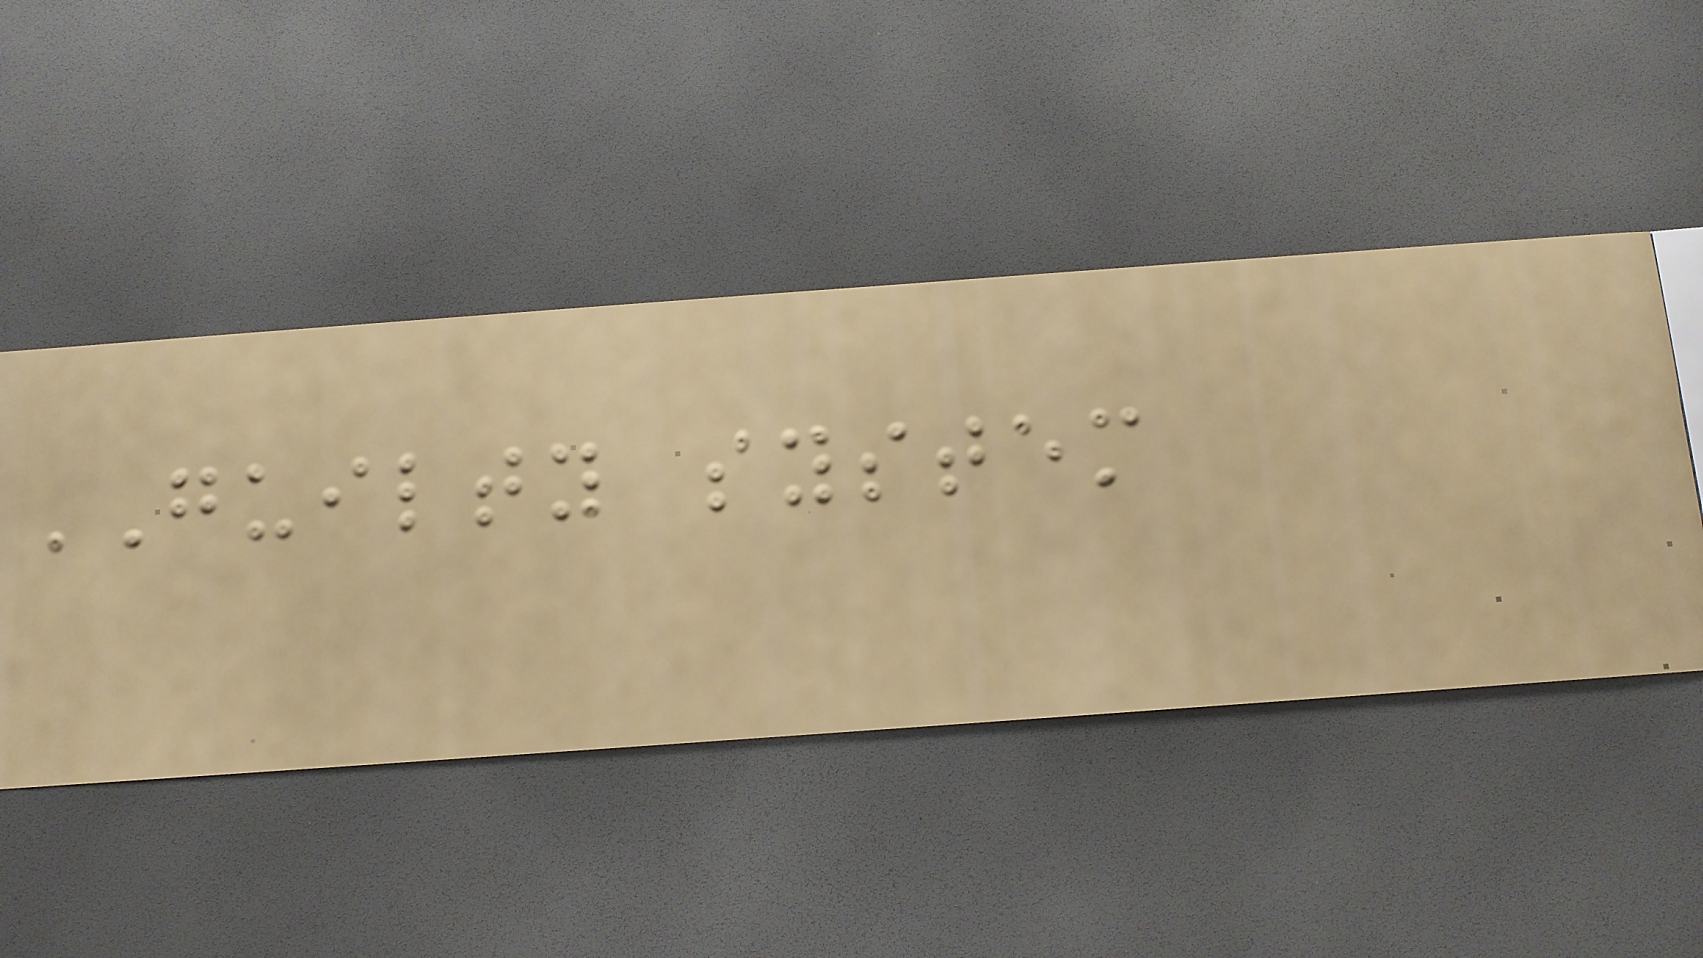GUILTY system
